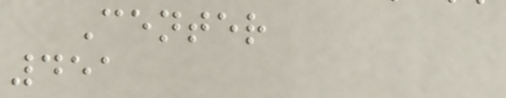Center
451
